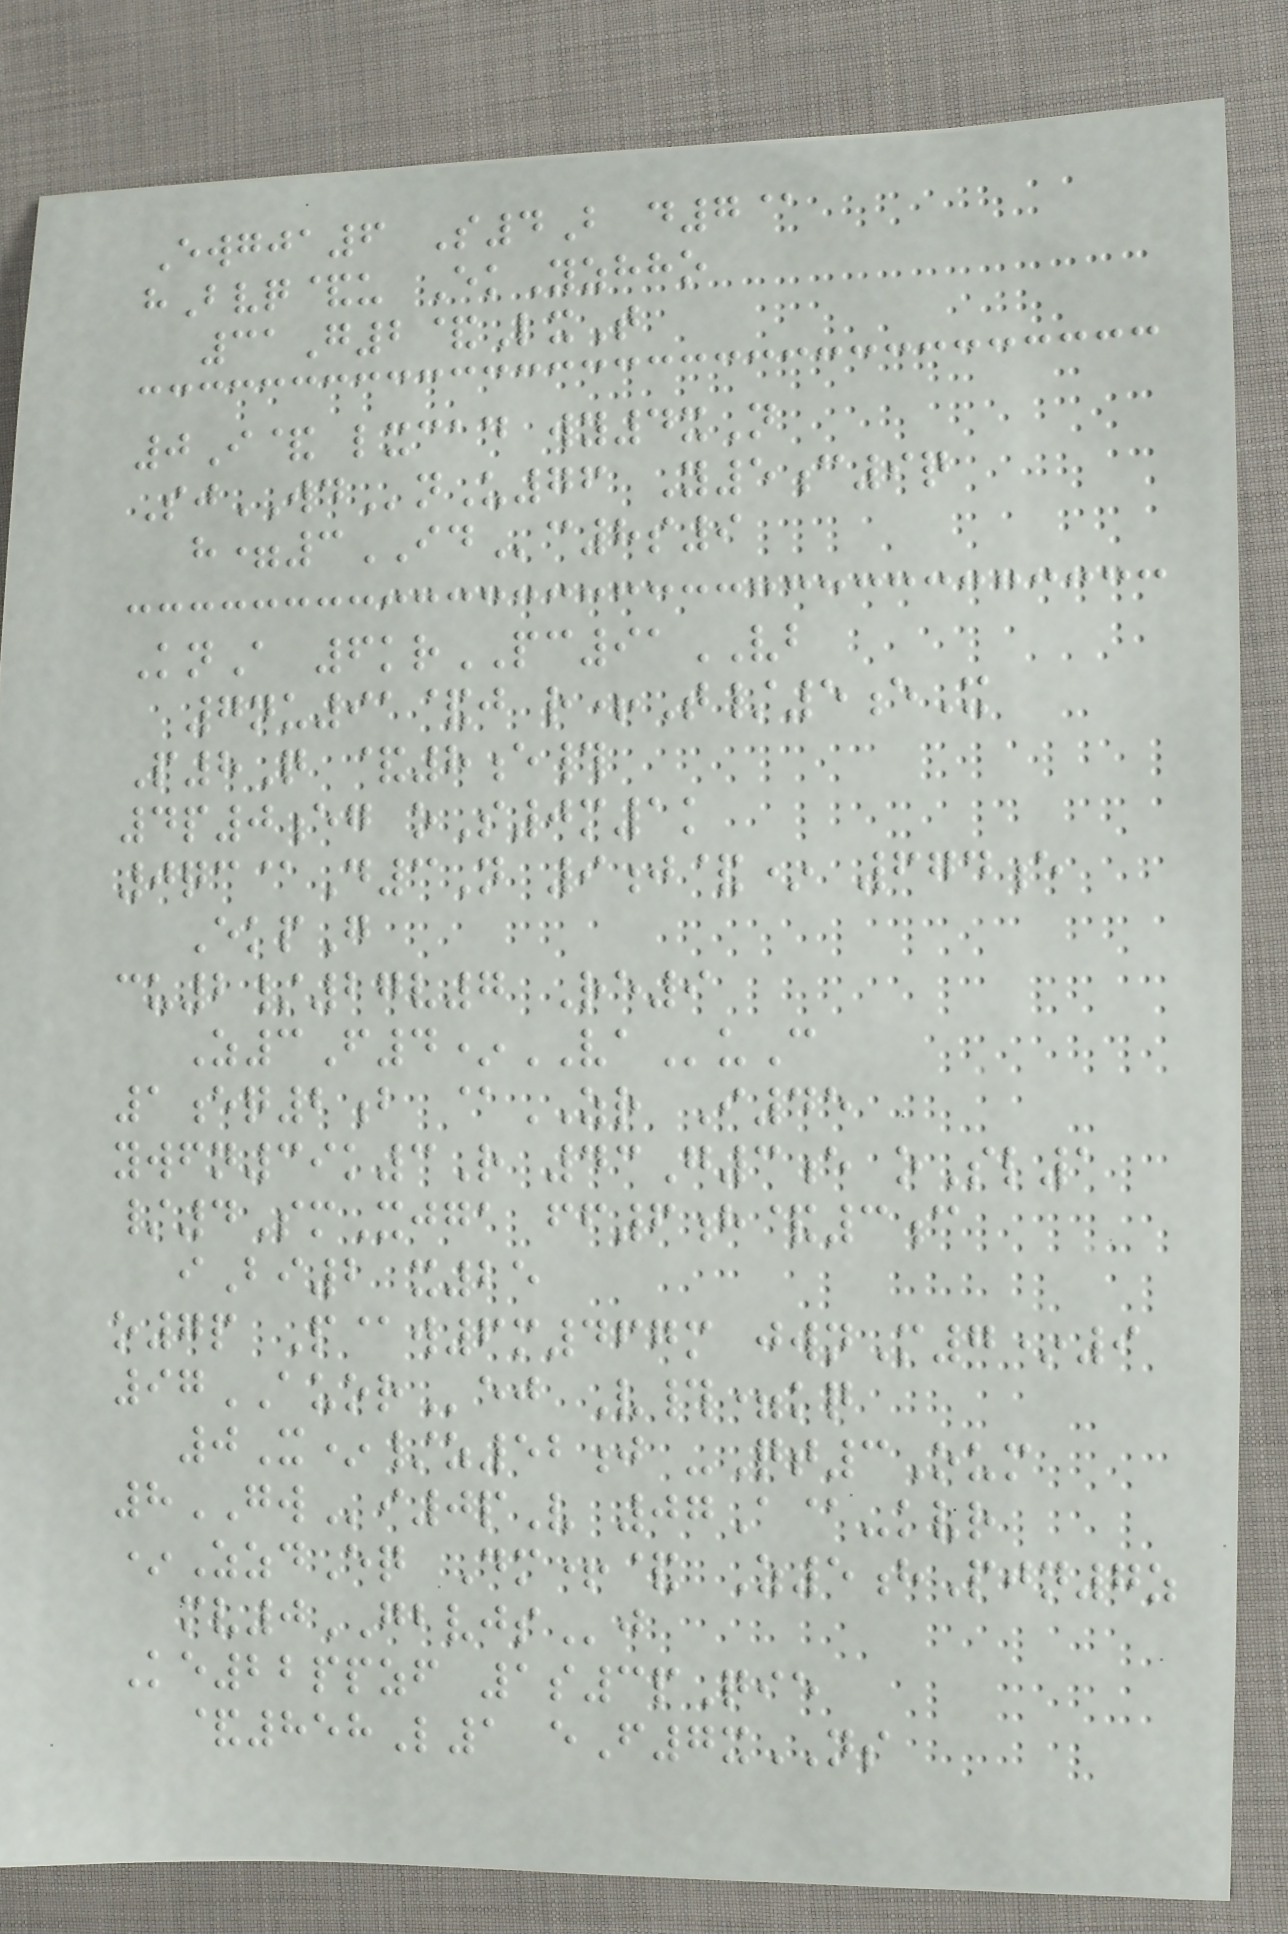Ewgja6 S4B d7@
hBvq&u EkYzhho
31G2&LxT
0I& lxcad wy4xN
SjWDnU76 Y5c9q
h=3IDc8s9
KnA 6krPC91VB
7nu91&j r+T/5eX
P8Q &8e#
4p0eg oS0m1k
0qc@D3N 9j&* 674e
EkpG
cu2/27v7 Re9
Z3F4*VAuC
1eq2b @ZR I45
ywfn39k3R 43G3e oSl1
/4SmXjga ff6h&3c
iBi2 x25
o7p P@w6m467m jwnM7*9
97AUORej V#=kq
0X*/z52j -Qt3Oum
8GWi0pV 07A@-kvr
*ZzdEq Dm+& Z5hPjn7z
mv0GBVJSj
Ke22ppzf 1s3pQie
&858L1 eF7xNS
